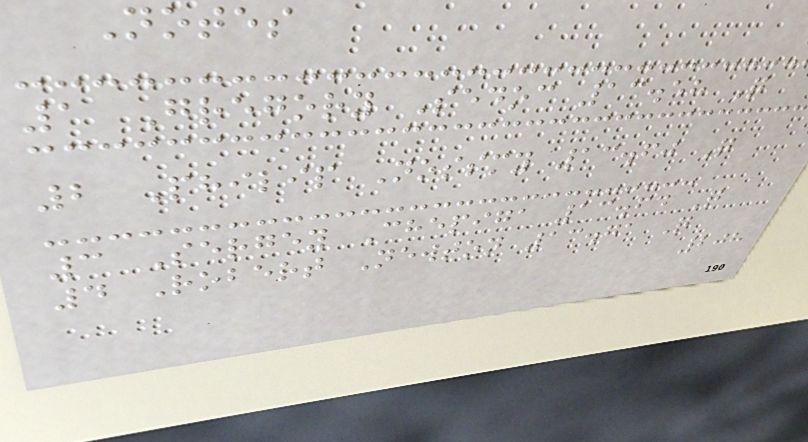Notes
1 Gregory Sedoc 13.58 Q
2 Philip Nossmy 13.60 Q
3 Sergey Chepiga 13.64 Q
4 Robert Newton 13.71 Q
208
